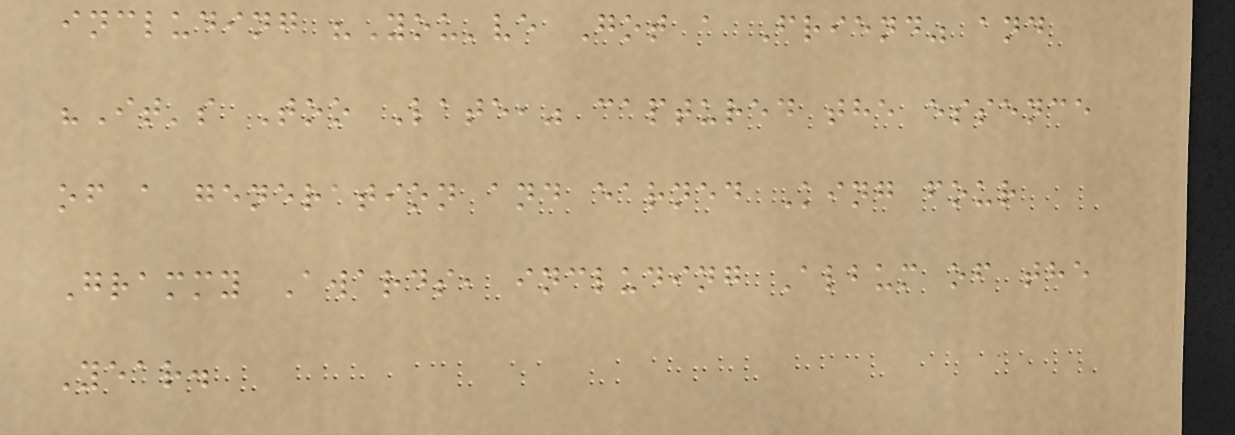including "You've Got a Friend" and
"It's Too Late," captured the essence
of a generation and earned King four
Grammy Awards, including Album of the
Year.
